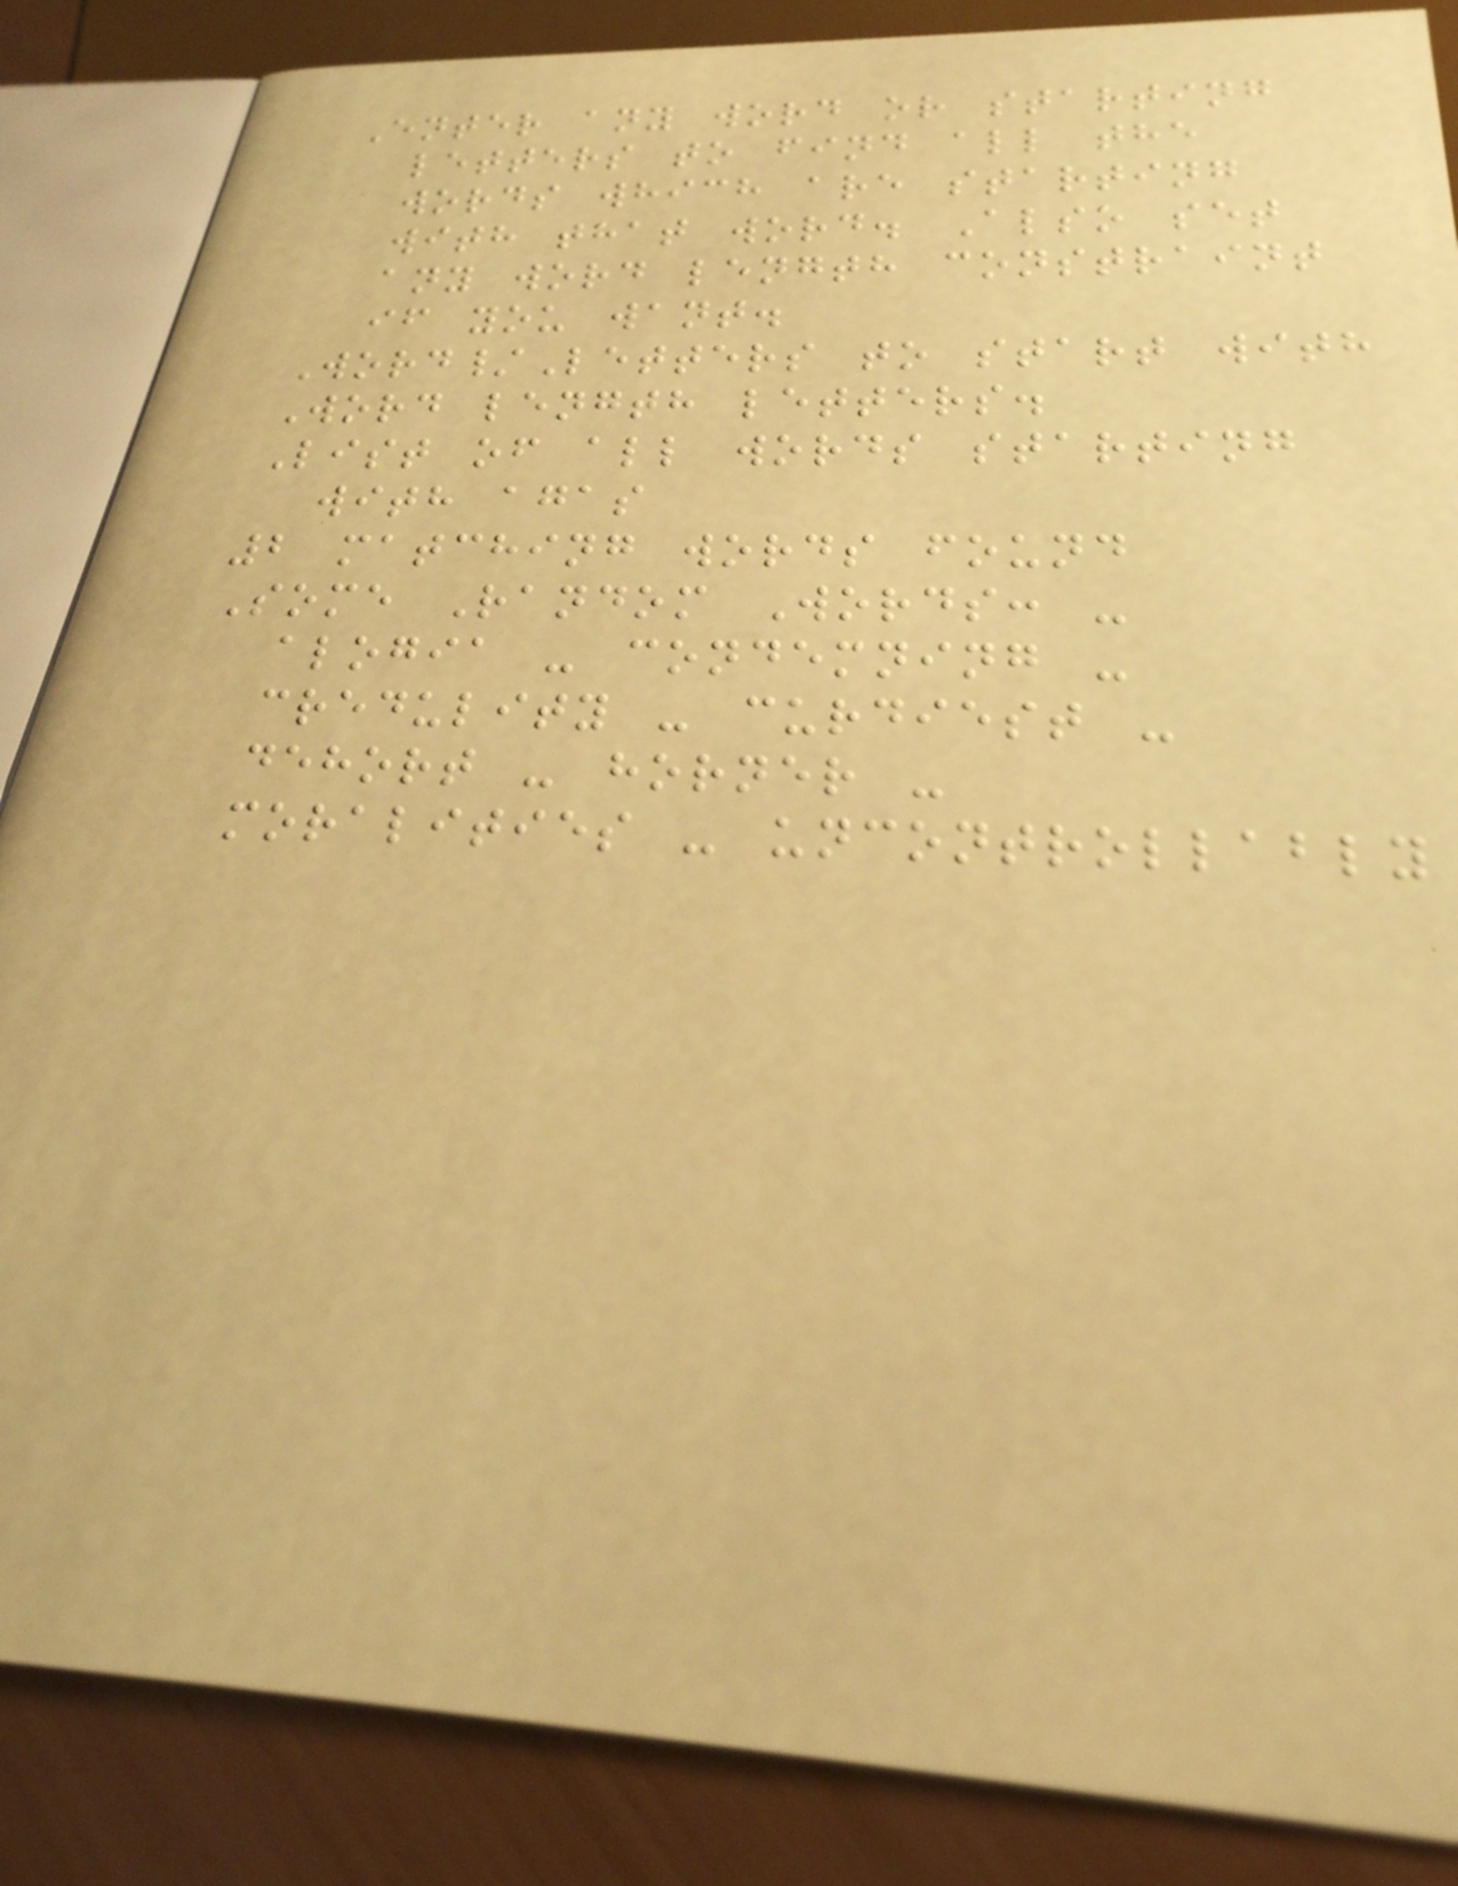Enter any word or starting
letters to find all the
words which are starting
with that word. Also set
any word length constraint
if you want.
Word/Letters to start with
Word length letters.
List of all words starting
with agas
2 matching words found
Some Random Words: -
alogia - condemning -
credulity - curdiest -
dehort - horner -
moralities - uncontrollably
